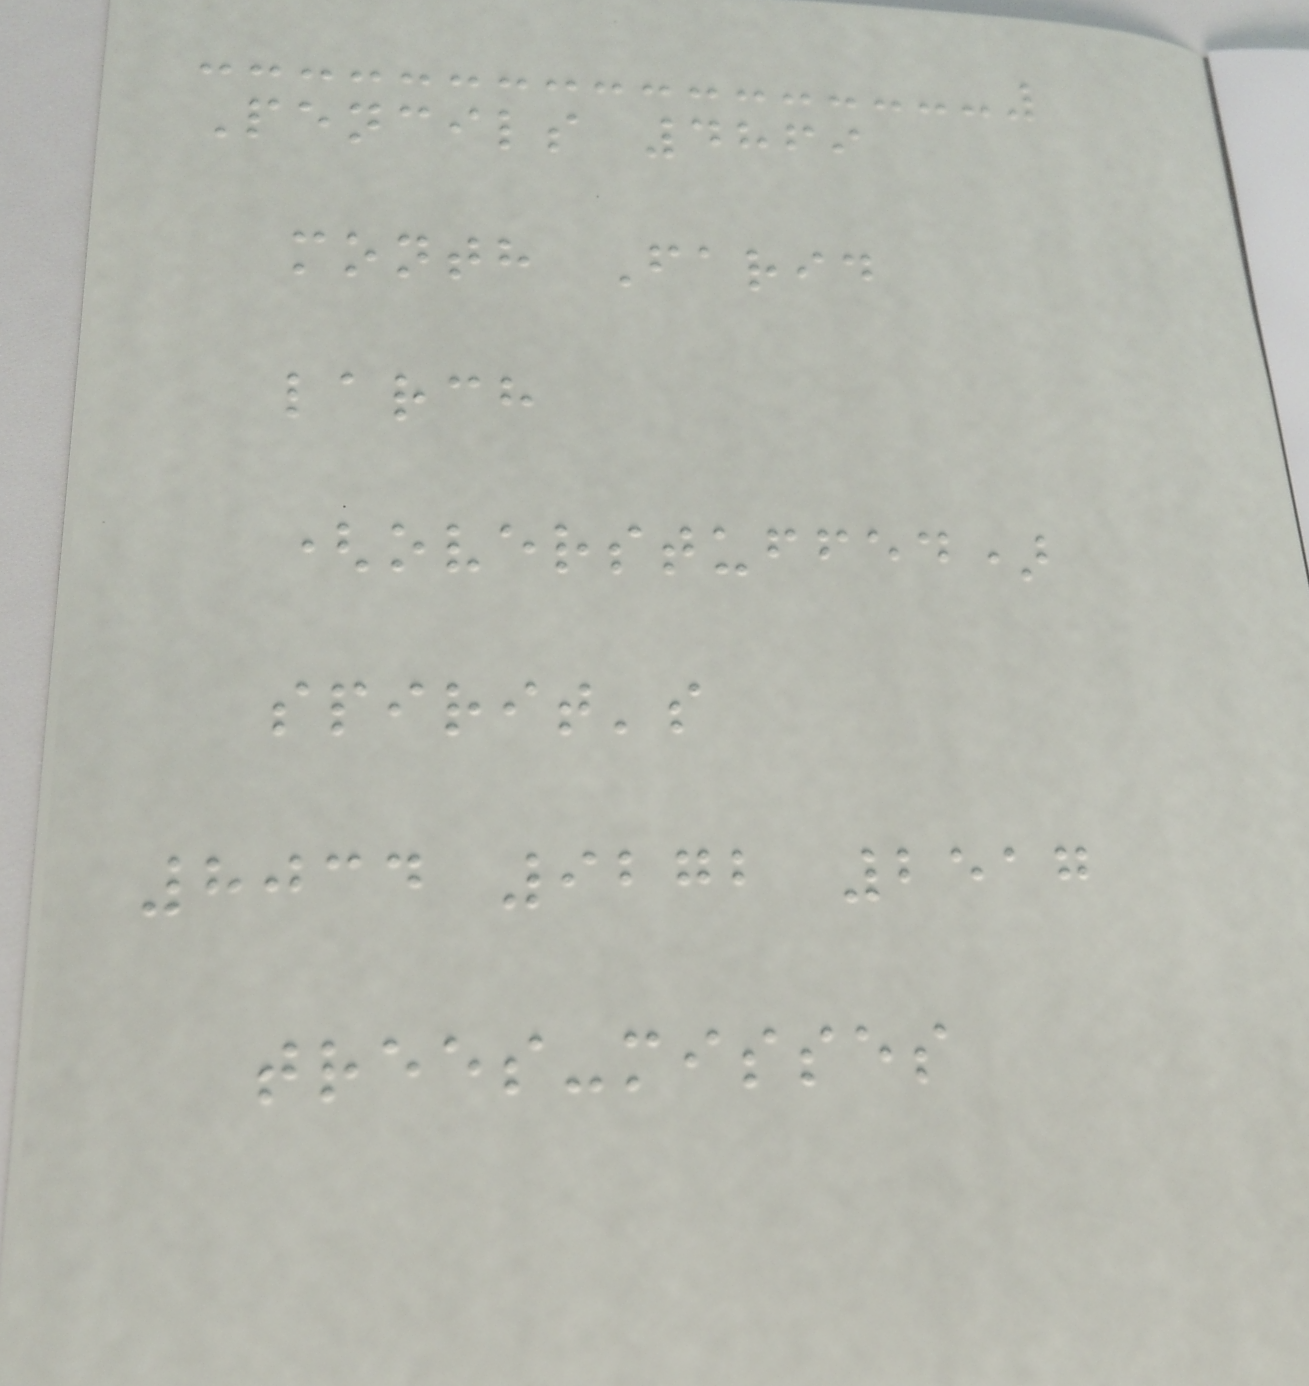Pencils 4869
month Farid
larch
(overstuffed)
spirit's
8034 9272 2517
trees-misses
